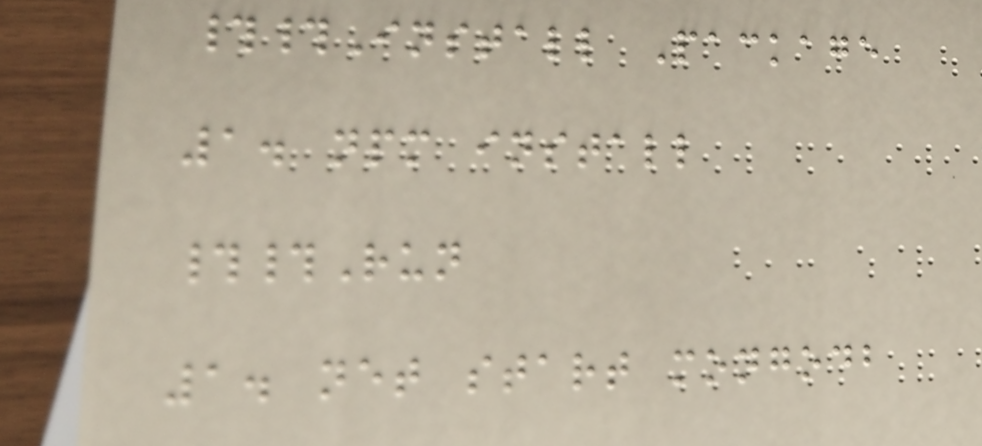##Install Package
1. npm install
##Run
1. net start mongodb
